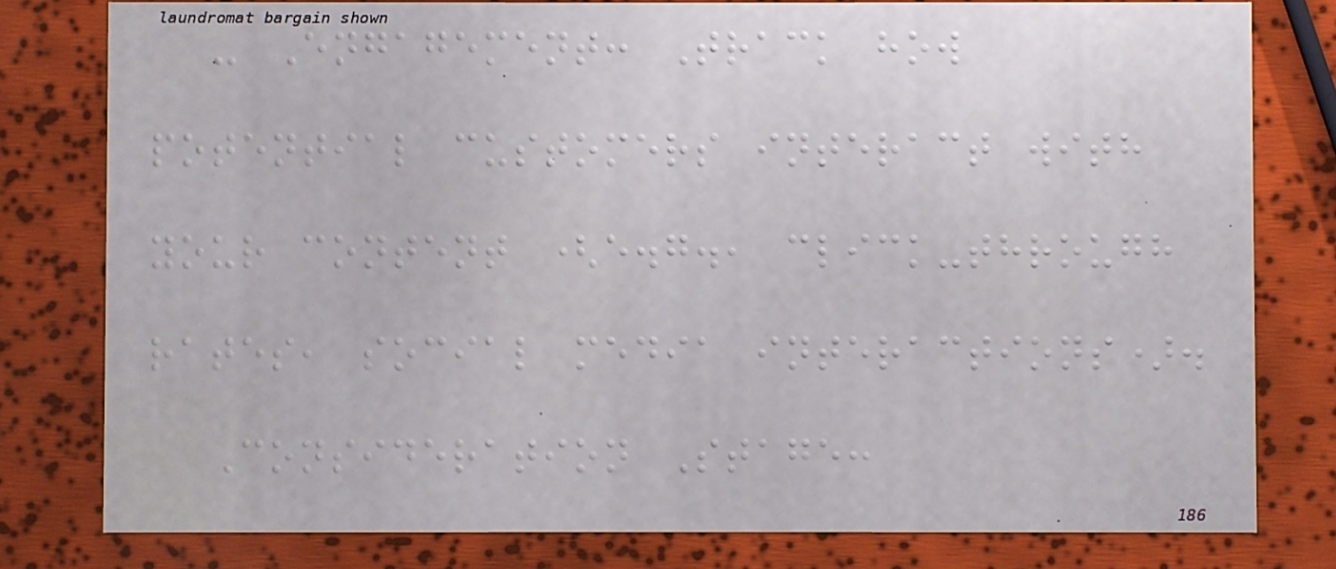- Engagement: Track how
potential customers interact with
your content (e.g., click-through
rates, social media interactions).
Consideration Stage:
